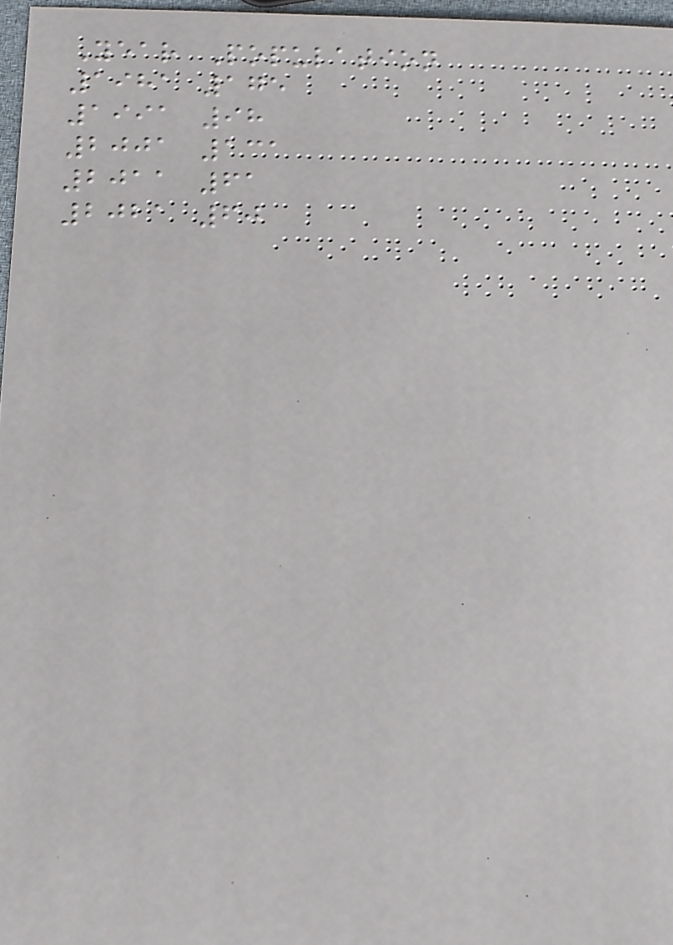Year Population
1981 175
1991 98
2001 131
2011 61
2021 60
